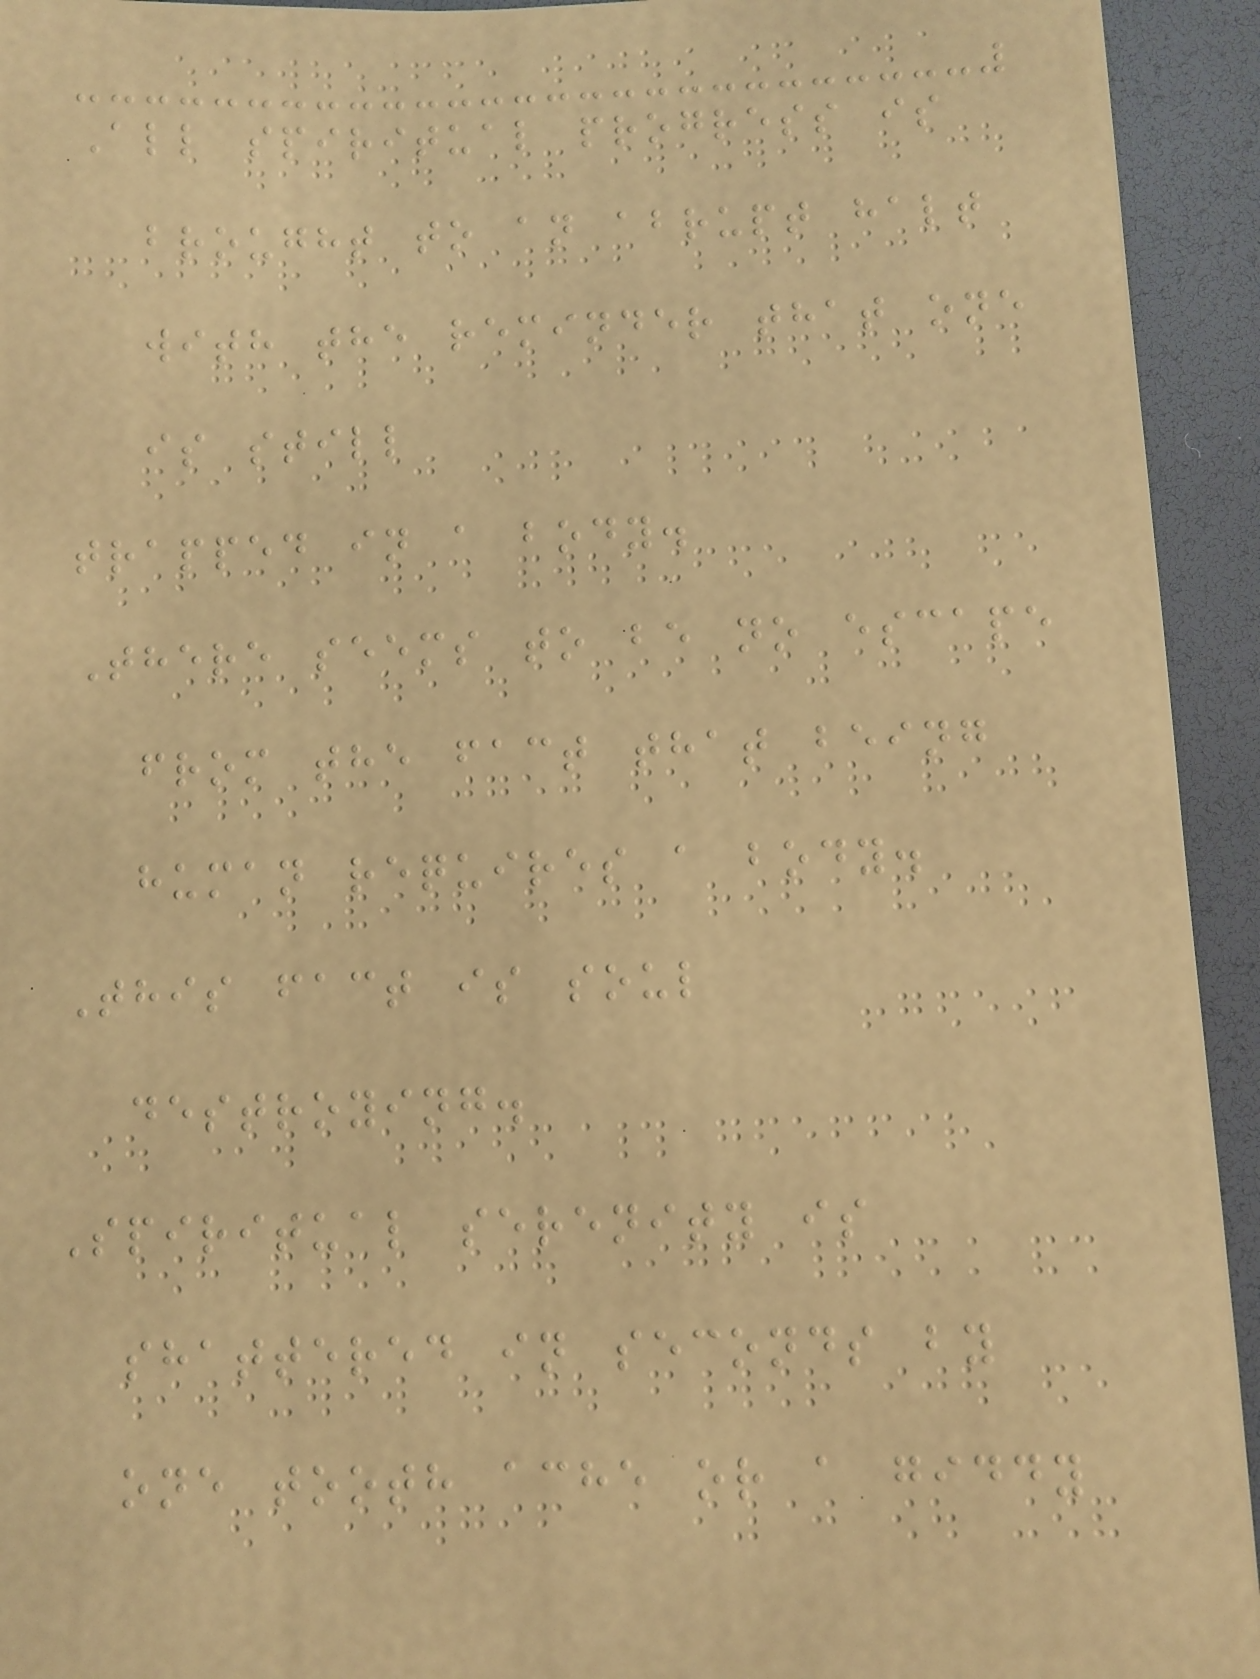All spiritual progress is
brought to an abrupt halt
with the reminder that one
is still
trapped in a body.
There seems to be no escape
from the fact that being
human requires a body.
This fact is soul
destroying.
Spiritual serenity is
shattered in seconds by
one tooth ache or a giddy
